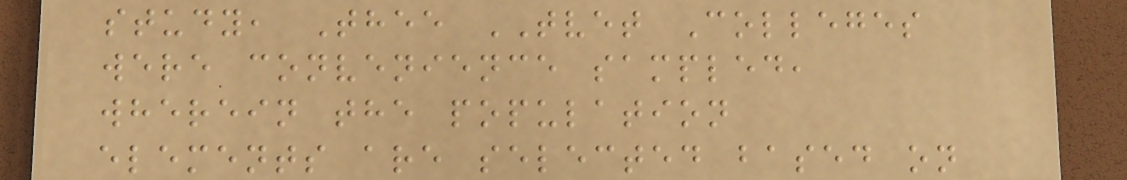study, Thee TVET Colleges
were convenience sampled,
wherein the population
elements are selected based on
